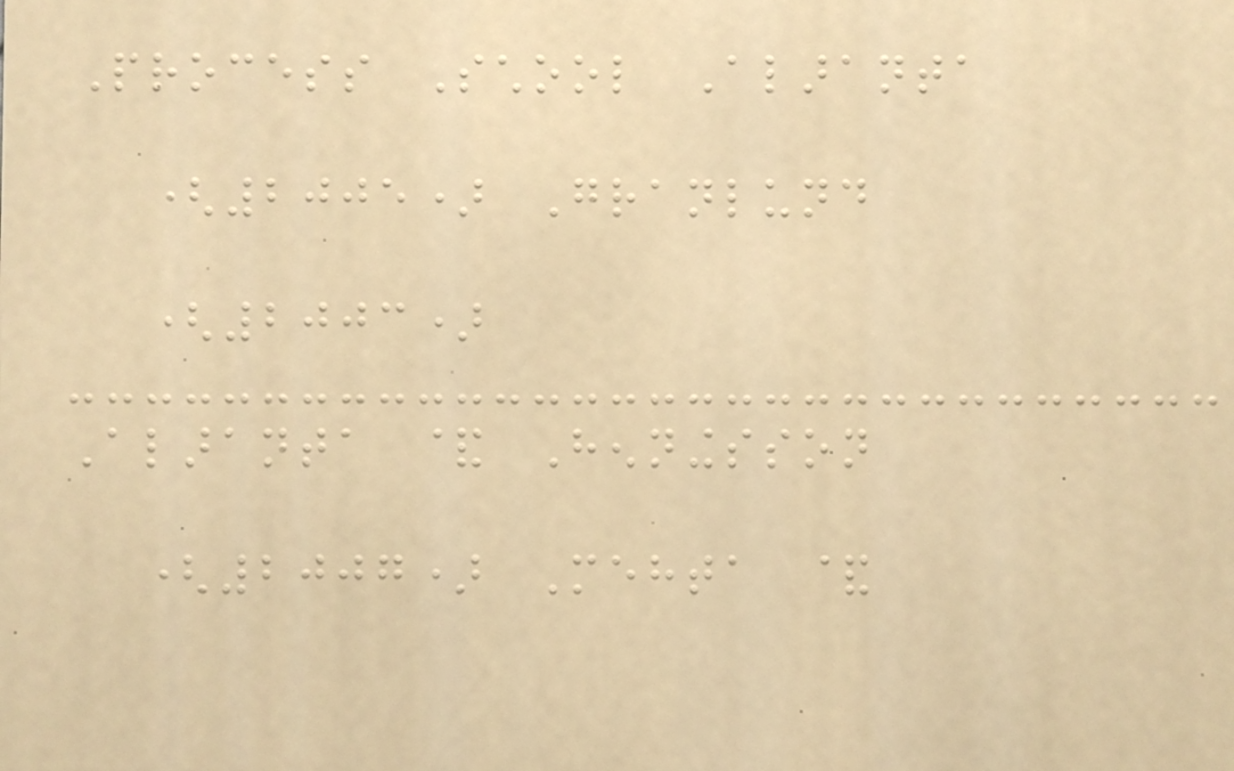Process School Alaranta
(2005) Granlund
(2003)
Alaranta & Henningsson
(2007) Mehta &
